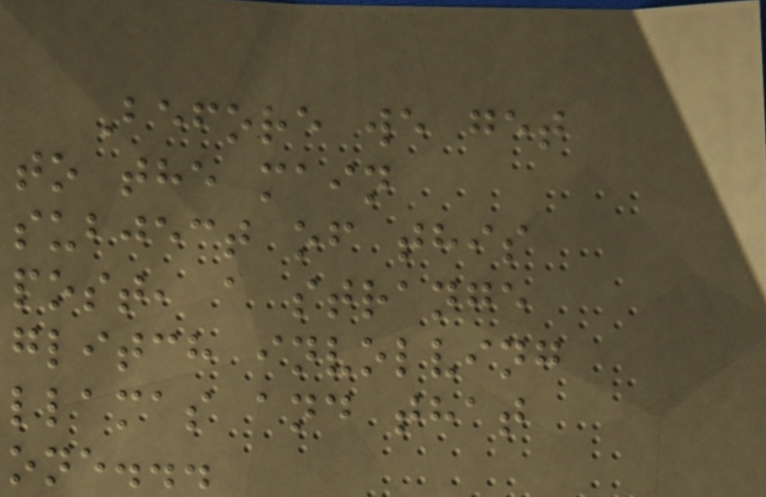Before we get
to the main
subject of this
post, a strange
glitch involving
llamas and that
one...
